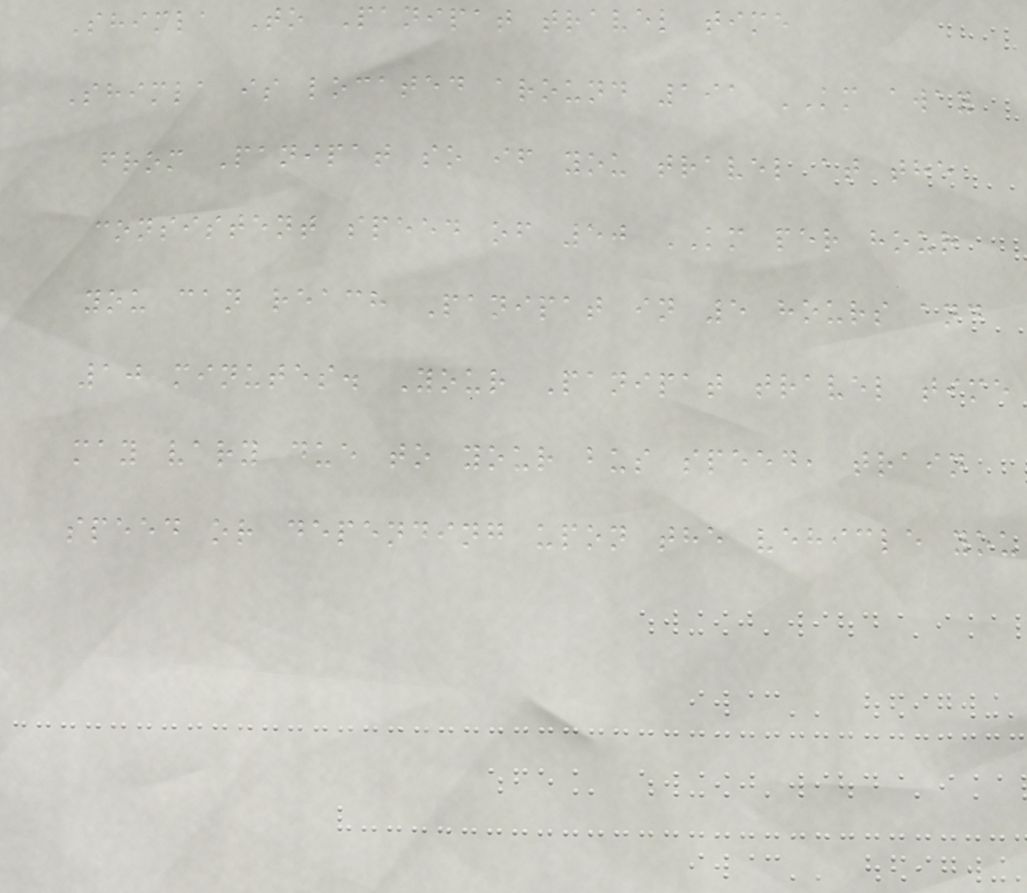Shimla To Panipat travel time
Shimla is located around 191 KM away
from Panipat so if you travel at the
consistent speed of 50 KM per hour
you can reach Panipat in 5 hours and
10 minutes. Your Panipat travel time
may vary due to your bus speed, train
speed or depending upon the vehicle you
